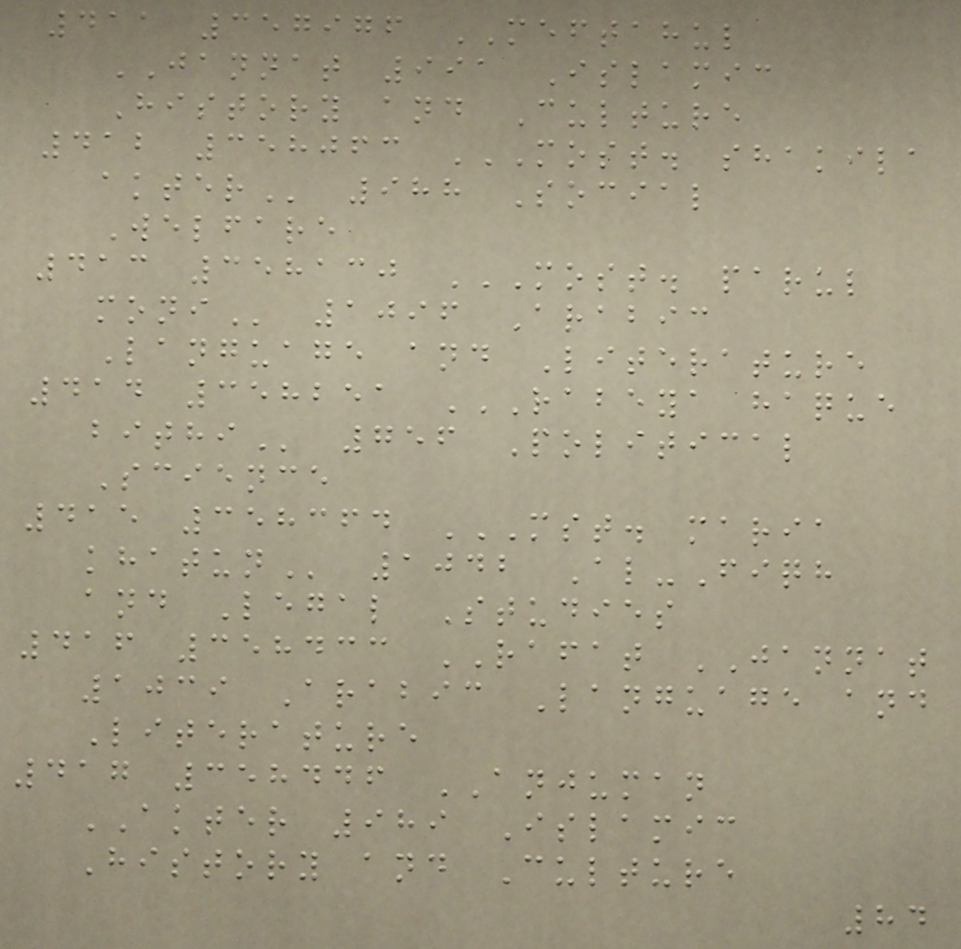411 357976 MEFTAHUL
JANNAT 991 Islamic
History and Culture
412 358063 MOST. SHAKILA
AKTER 988 Social
Welfare
413 358130 MOST. PARUL
MONI 1096 Arabic
Language and Literature
414 358251 RABEYA HAQUE
BITHI 756 Political
Science
415 358364 MST. MARIA
KHATUN 1042 Al-Fiqh
and Legal Studies
416 358433 RAFAT JANNAT
1039 Arabic Language and
Literature
417 358446 ANJUMAN
AKTER 989 Islamic
History and Culture
84
